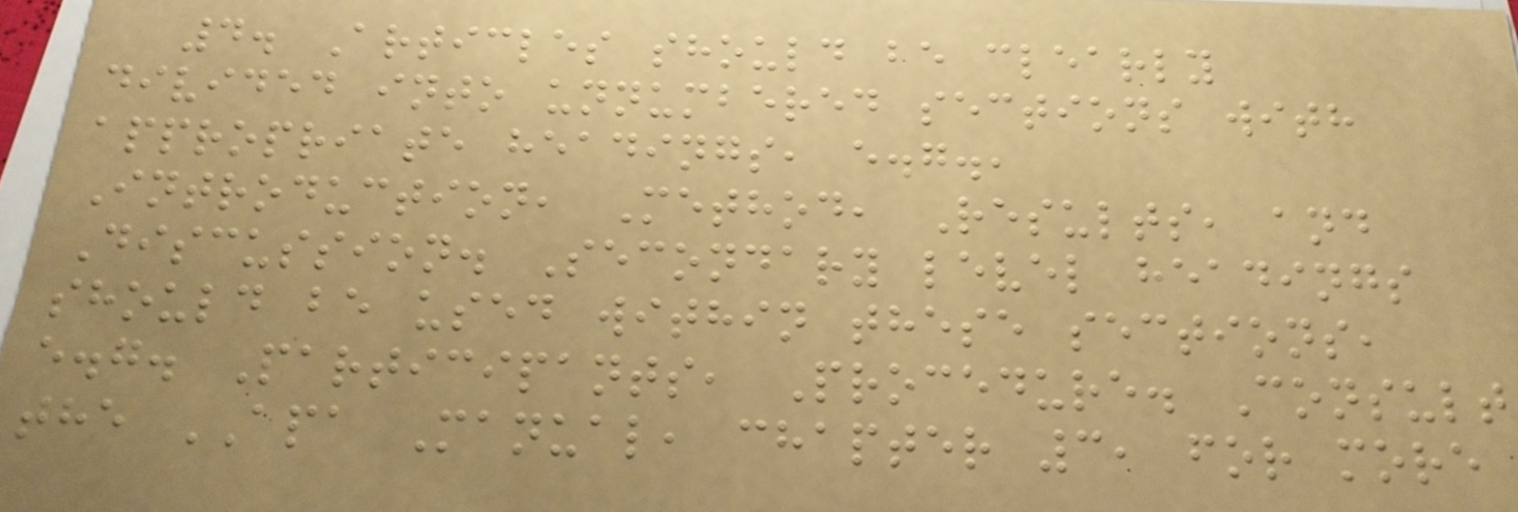4. Articles should be clearly
divided into unnumbered sections with
appropriate headings, e.g.,
Introduction, Method, Results, and
Discussion. Secondary level headings
should be used within these sections,
e.g. Participants, Procedure. Consult
the APA Manual, chapter 3, for more
